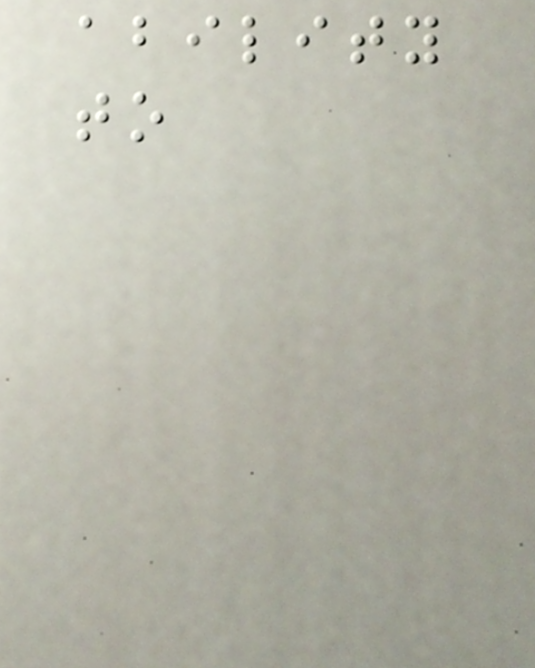ability
to
